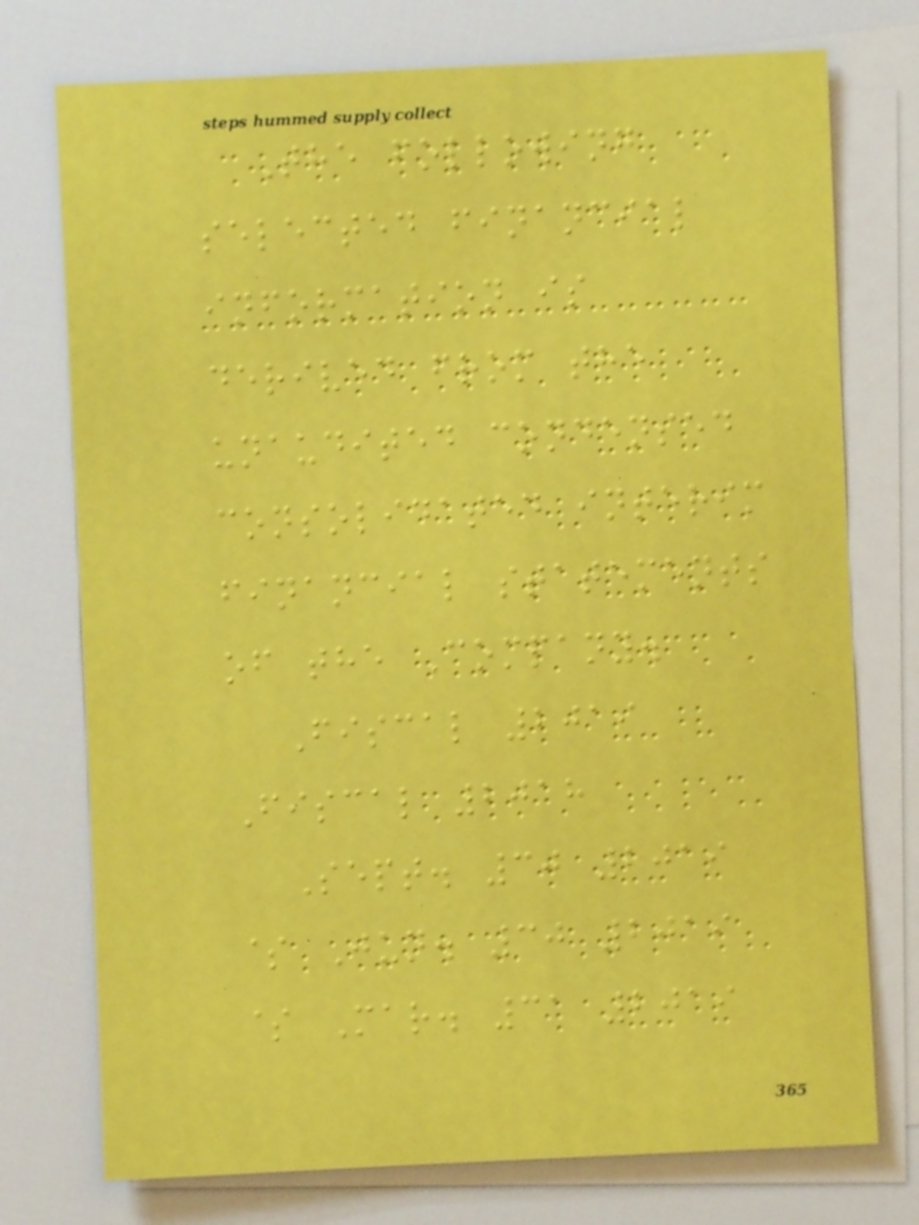The following
selected financial
information is
derived from the
unaudited condensed
consolidated interim
financial statements
of the Company.
Fiscal 2019
Fiscal 2018
Sept. 30 2019
$ Jun. 30 2019
$ Mar. 31 2019
